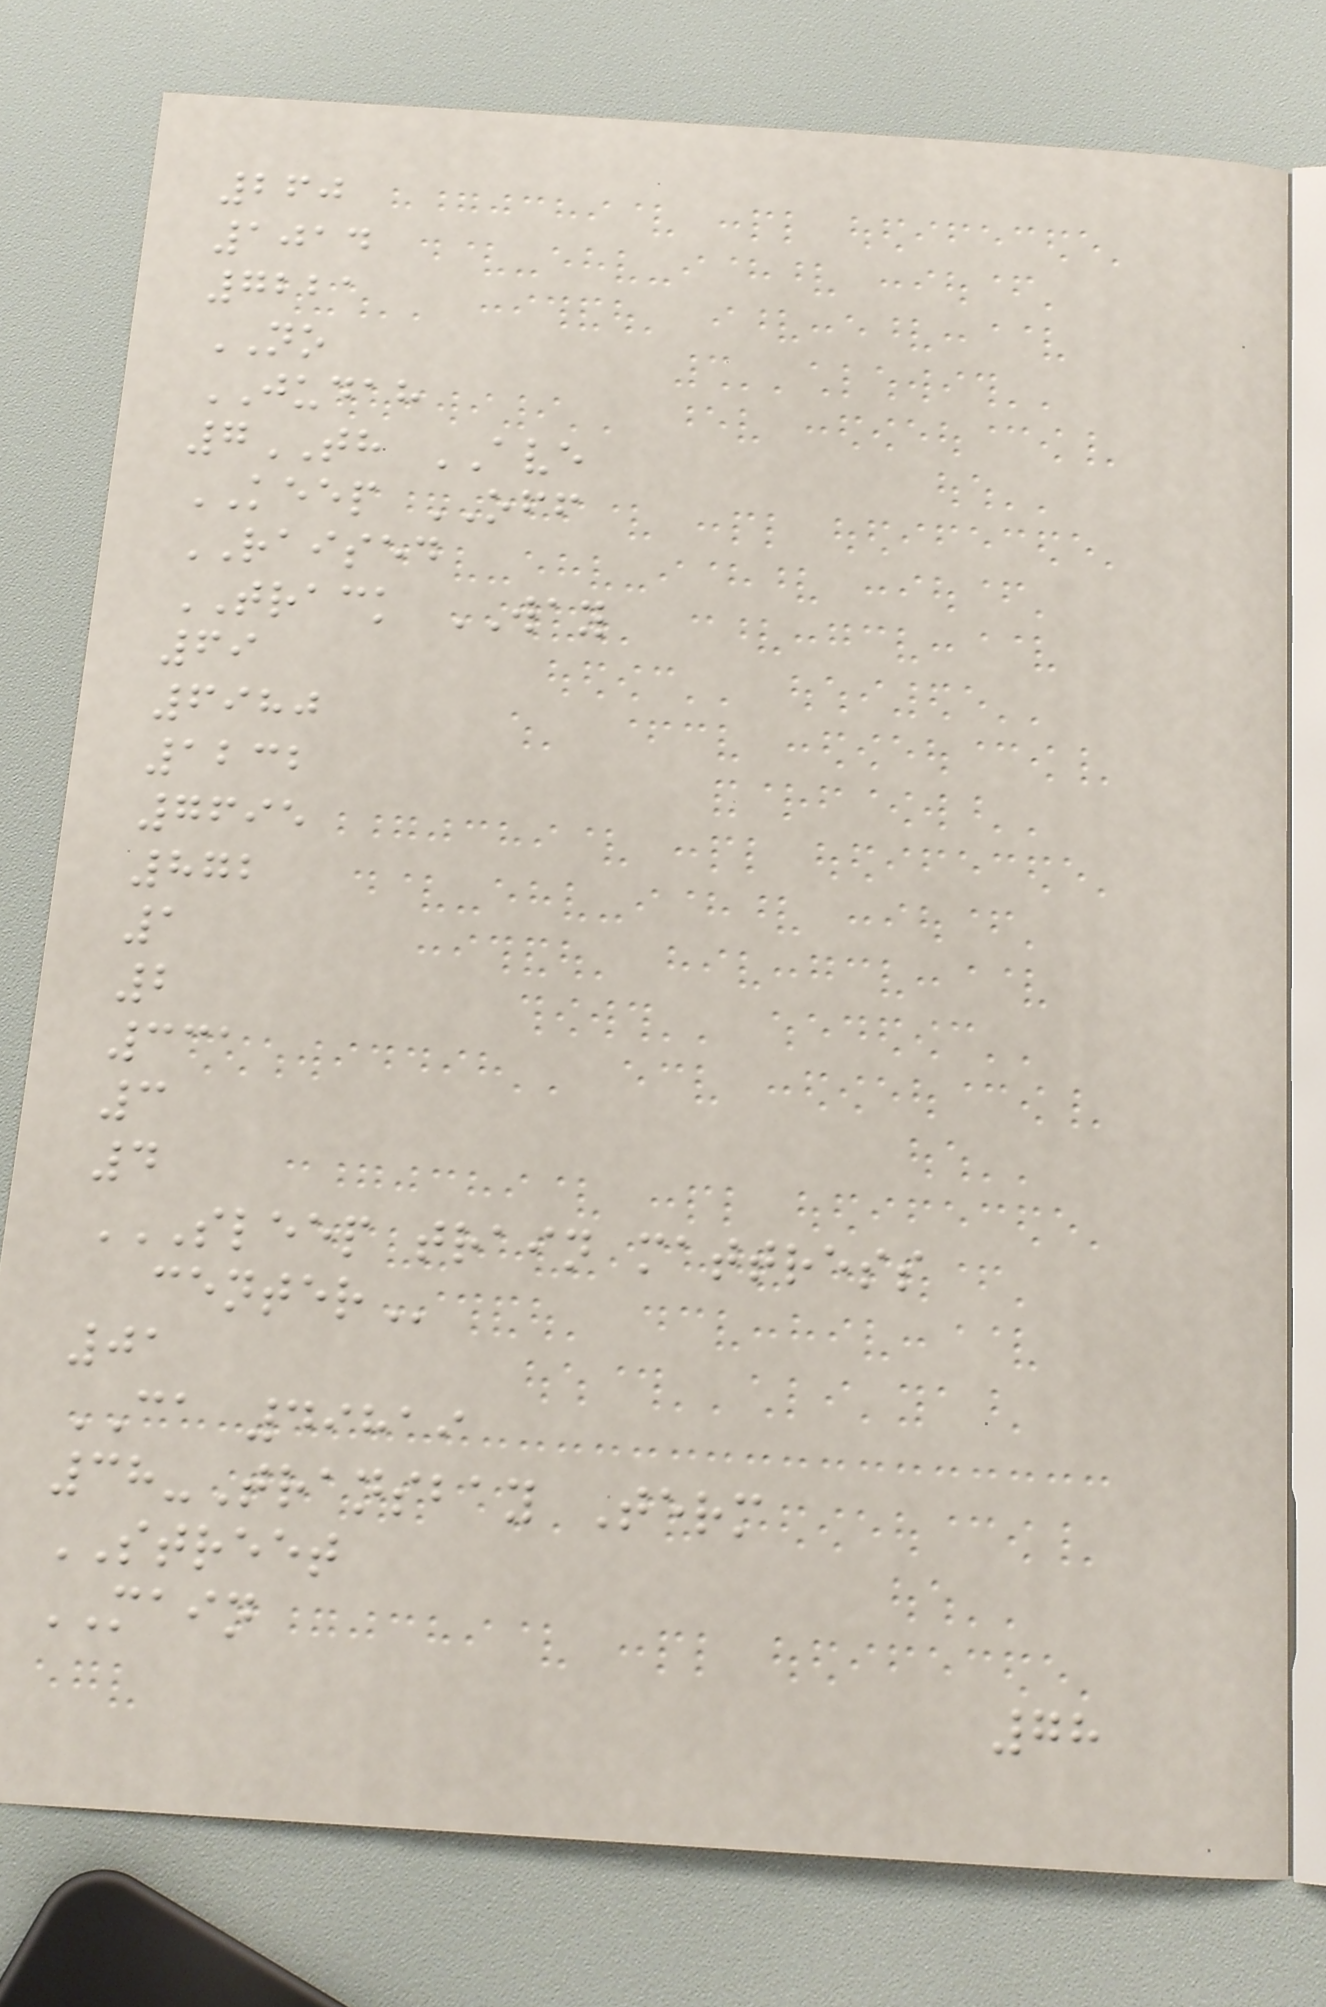260
1014
7221
NO
JUDAH
7TH AVE
KEEP OFF
RAISED
TRACK WAY
69
6980
1232
7695
872
1
2
331
3
4
SLEEP TRAIN MATTRESS
CENTER
01
CA 49819
38-Transbay Term
STREET
MAIN
78
